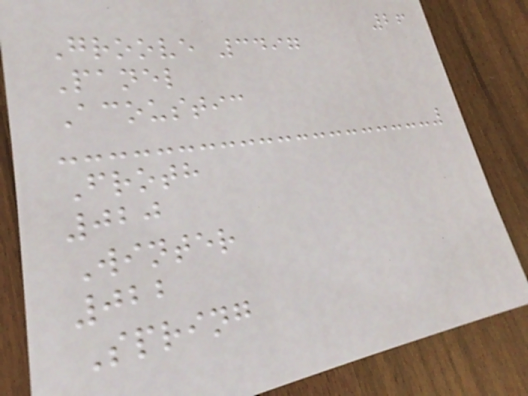26
Groove 3497
Panel
Acoustic
Froth
020
Winter
022
Spring
